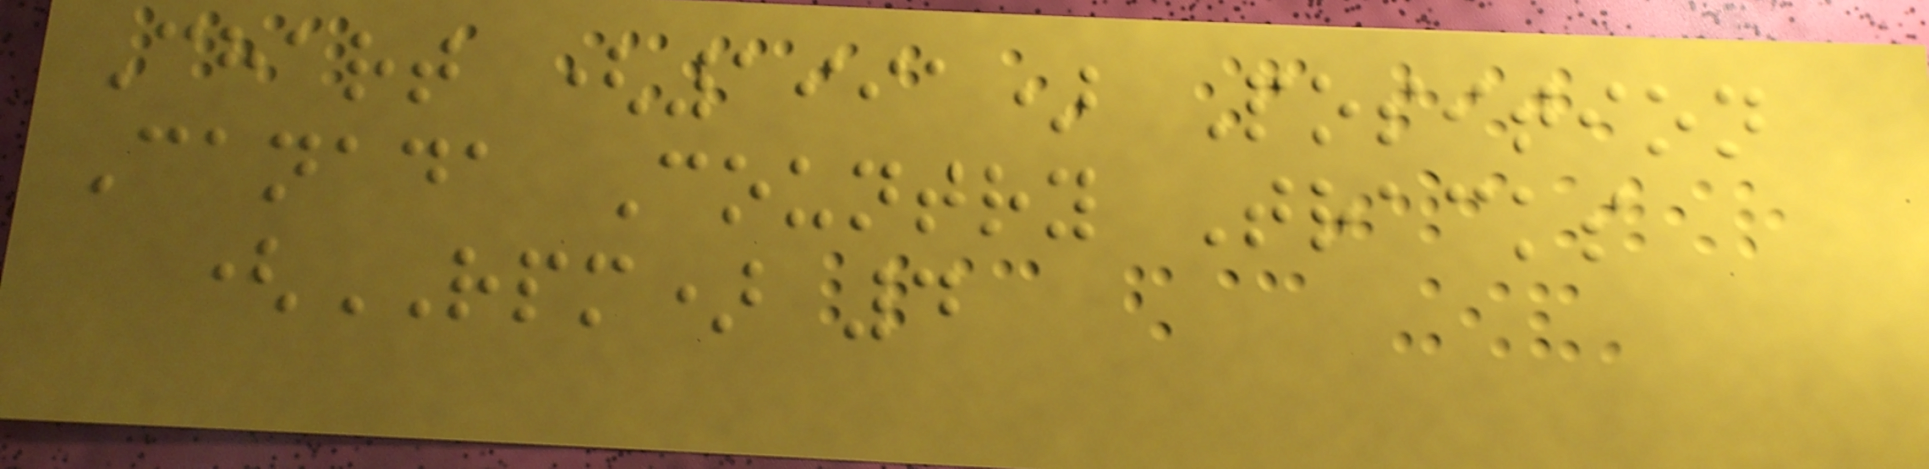Chart (1991) Position
Canada Country Tracks
(RPM) 4
